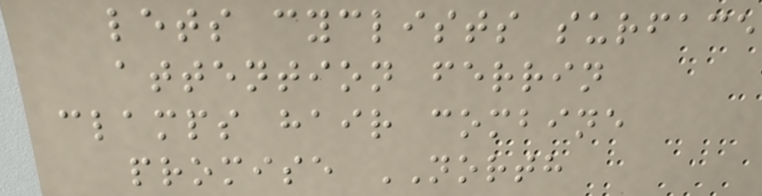lets cyclists surface
attention ferrin
clamps hair combine
promise NORTH
